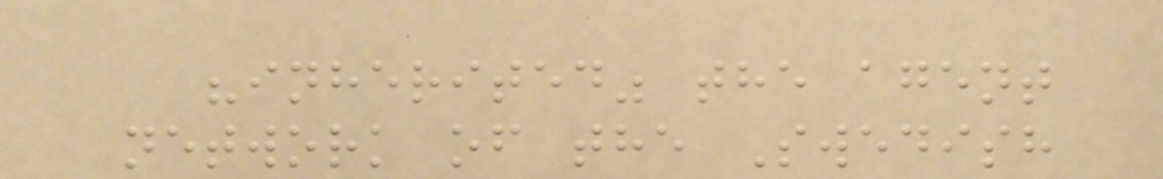"inherited" the agent
network of the Swedish
